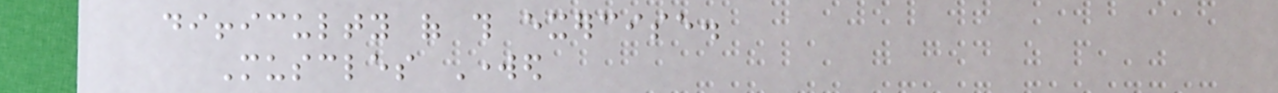difficulty of this exercise.
Muscles Worked
